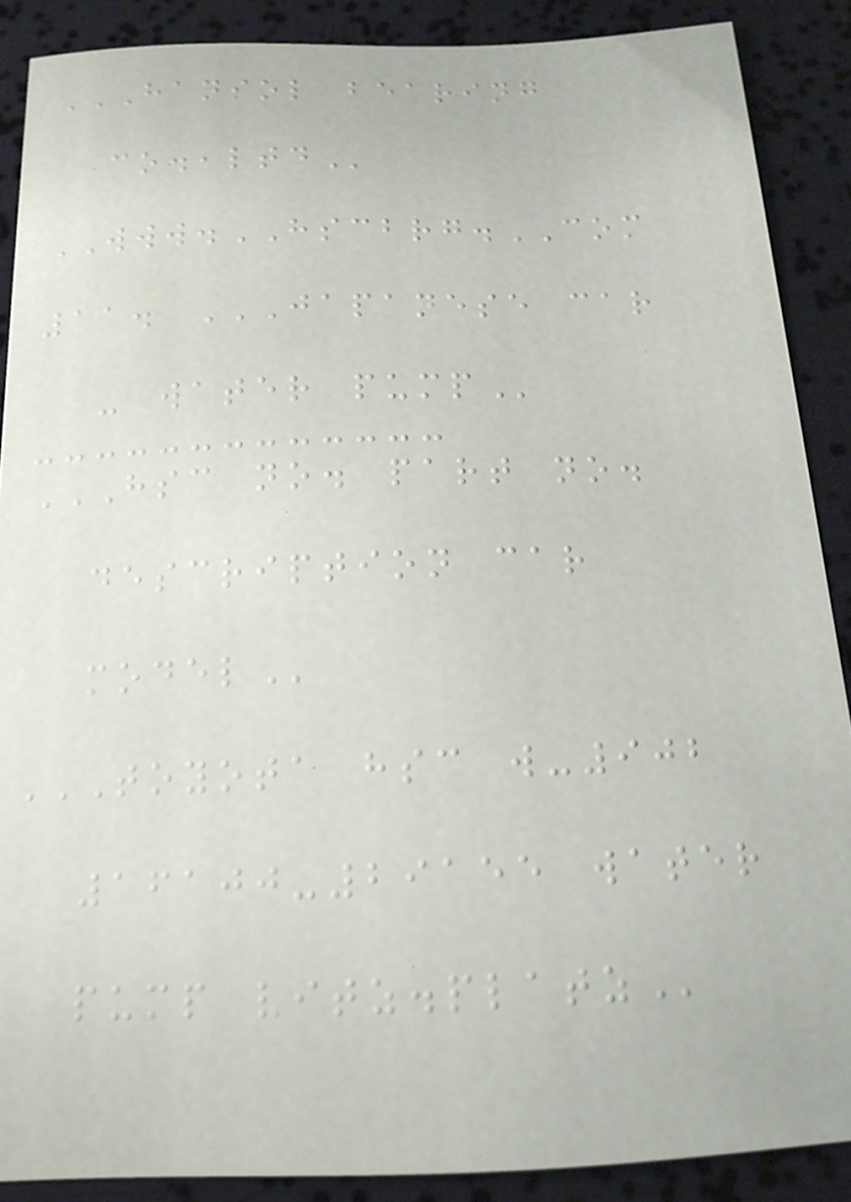HANSOL BEARING
CO.,LTD
WWW.HSCBRG.COM
11. JAPANESE CAR
- WATER PUMP
HSC NO. PART NO.
DESCRIPTION CAR
MODEL
TOYOTA HSC W-902
16100-29155 WATER
PUMP VITZ.PLATZ
